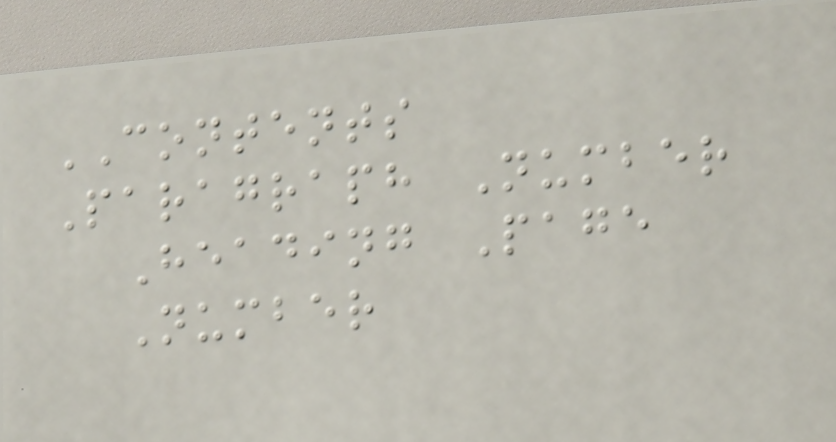CONTENTS
Paragraph Number
Heading Page
Number
